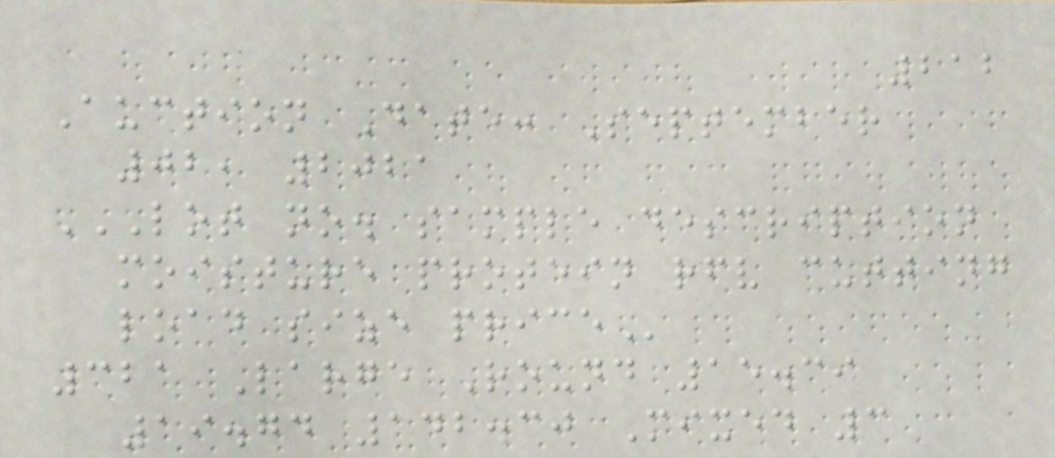212
Auction Date: September
02, 2021
LOT NO. SAMPLE DESCRIPTION
MOISTURE PROTEIN RFV CUTTING
LOAD SIZE PRICE
321 Large Round 15.39
19.74 142.30 Mixed 3
